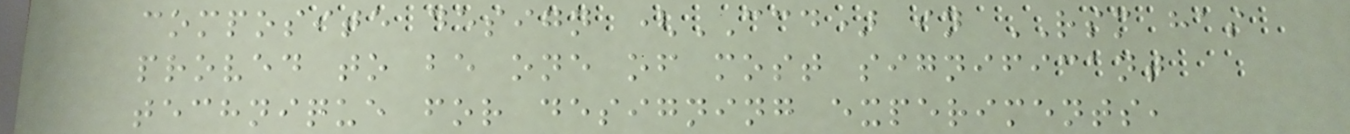composite design (CCD) in RSM has
proved to be one of most significant
technique for designing experiments,
